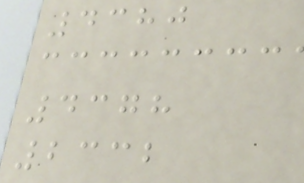4380
4378
2332
